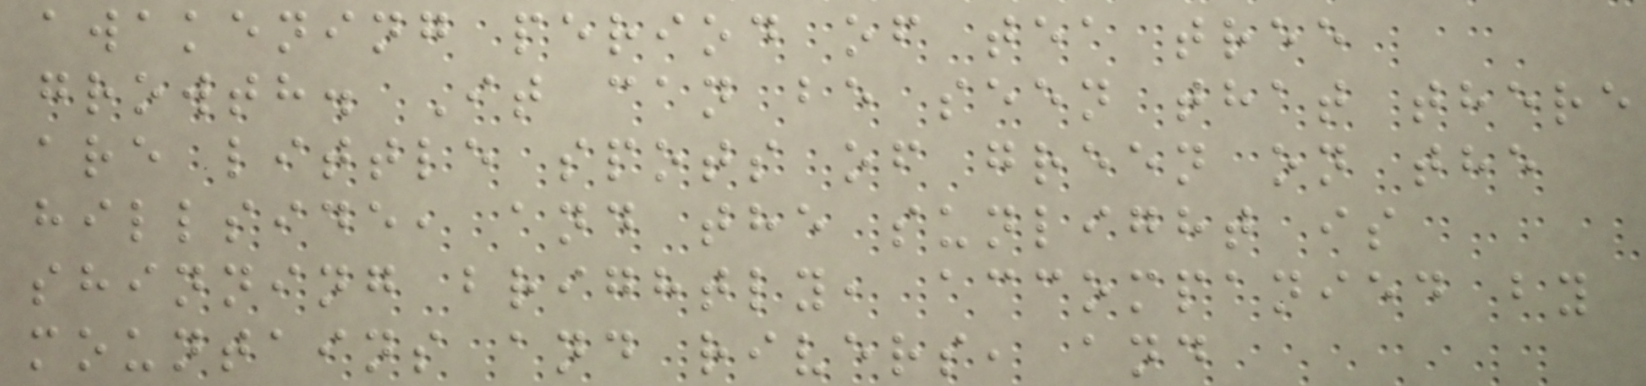awakening period of tea tree
growth. It can be seen that there
are little spots of green on the
hillside, and the sunlight is
shinning brightly, accompanied by
mountains and rivers, and
